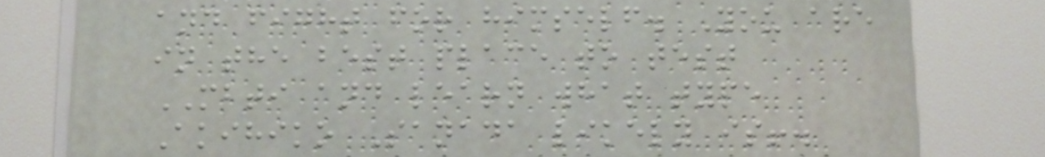and fight for himself. You are
in the best place to test
MBTI and learn what type
Akihiko Sanada likely is!.
